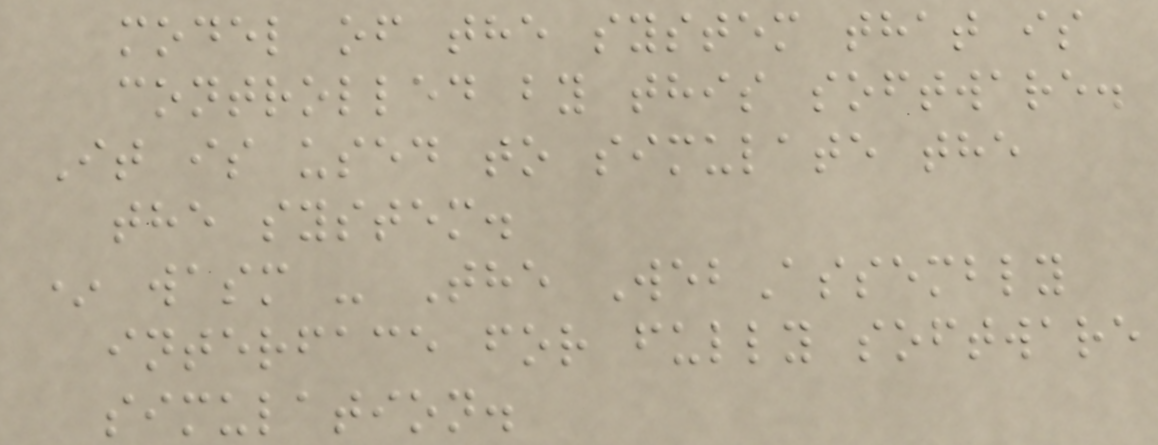model of the system that is
controlled by this software.
It is used to simulate the
the system.
* wasm - The WebAssembly
interface for fully software
simulation.
